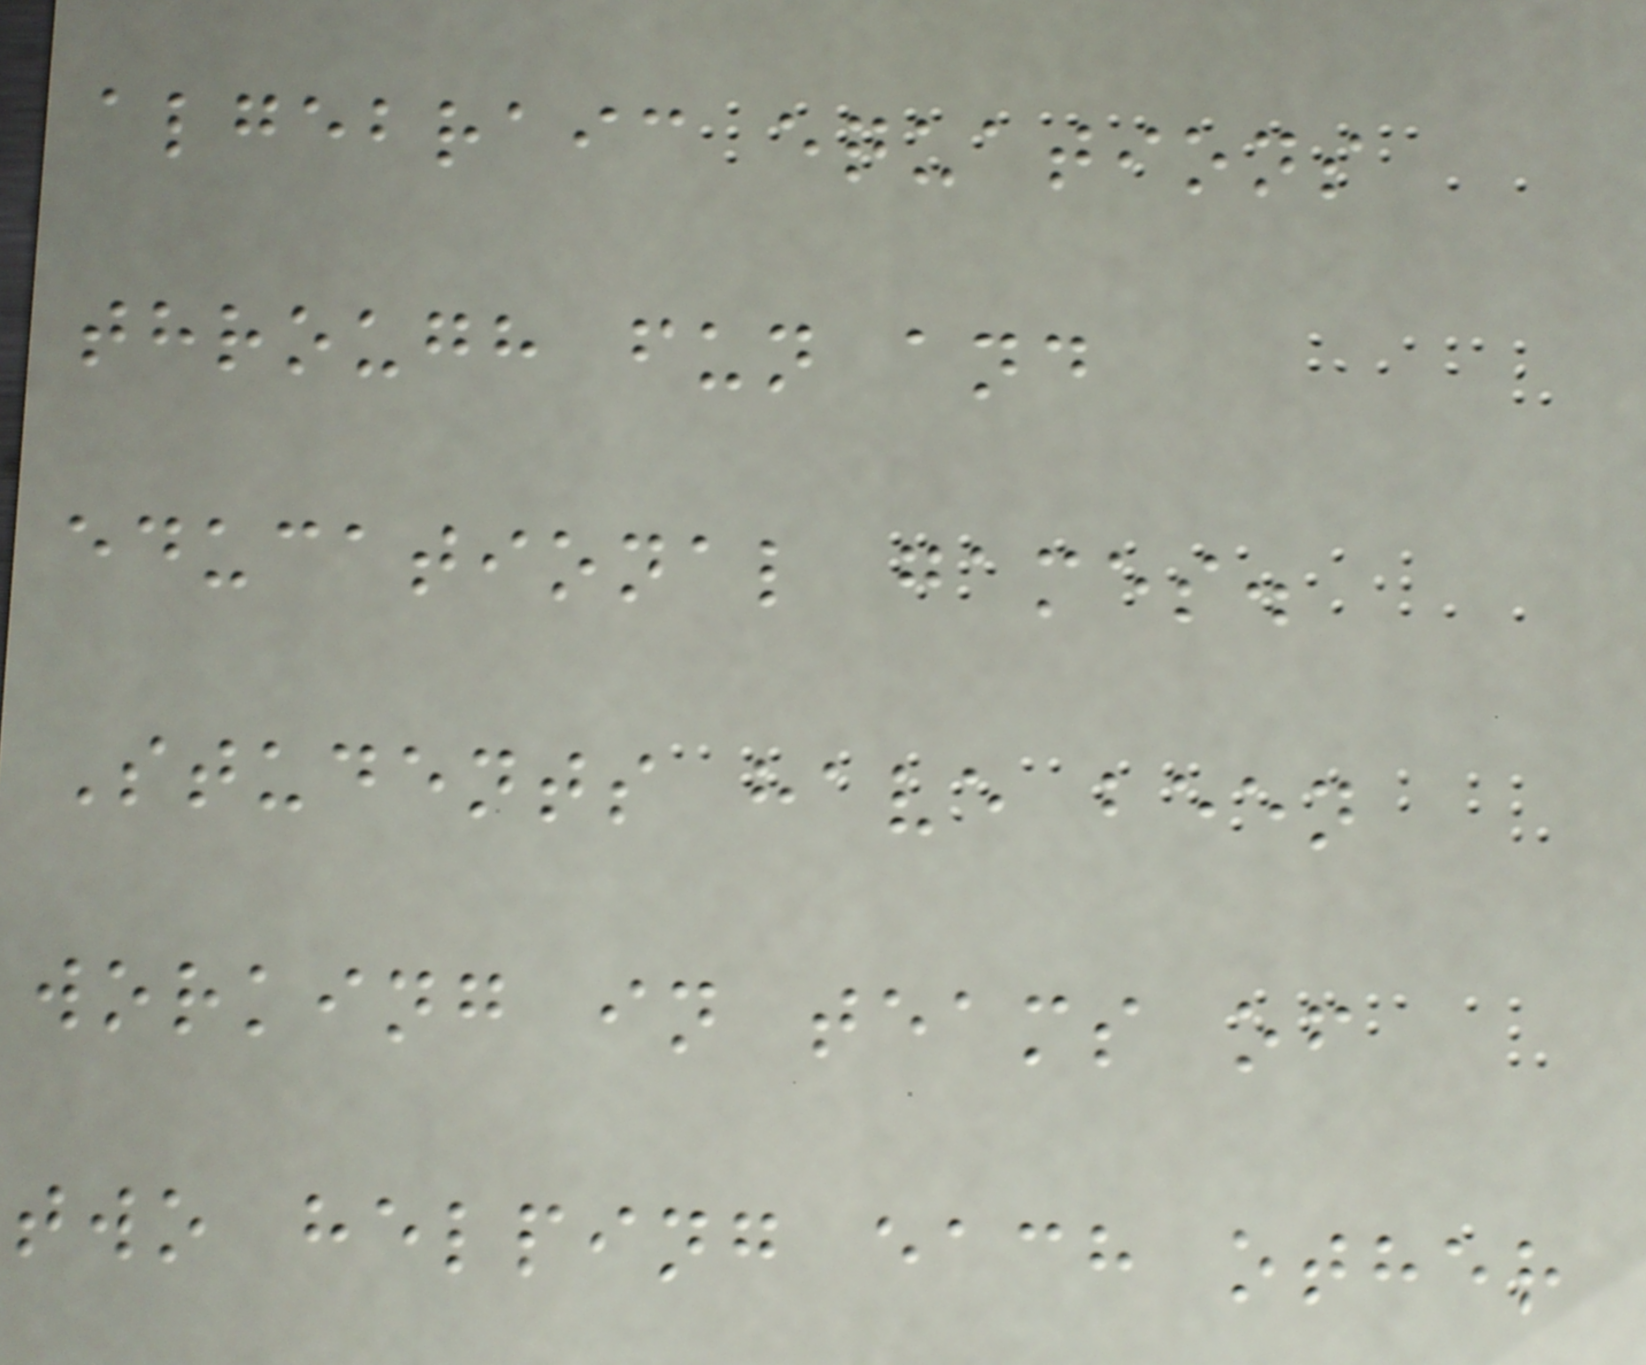algebraic equations
through fun and
educational games.
Students have been
working in teams of
two helping each other
